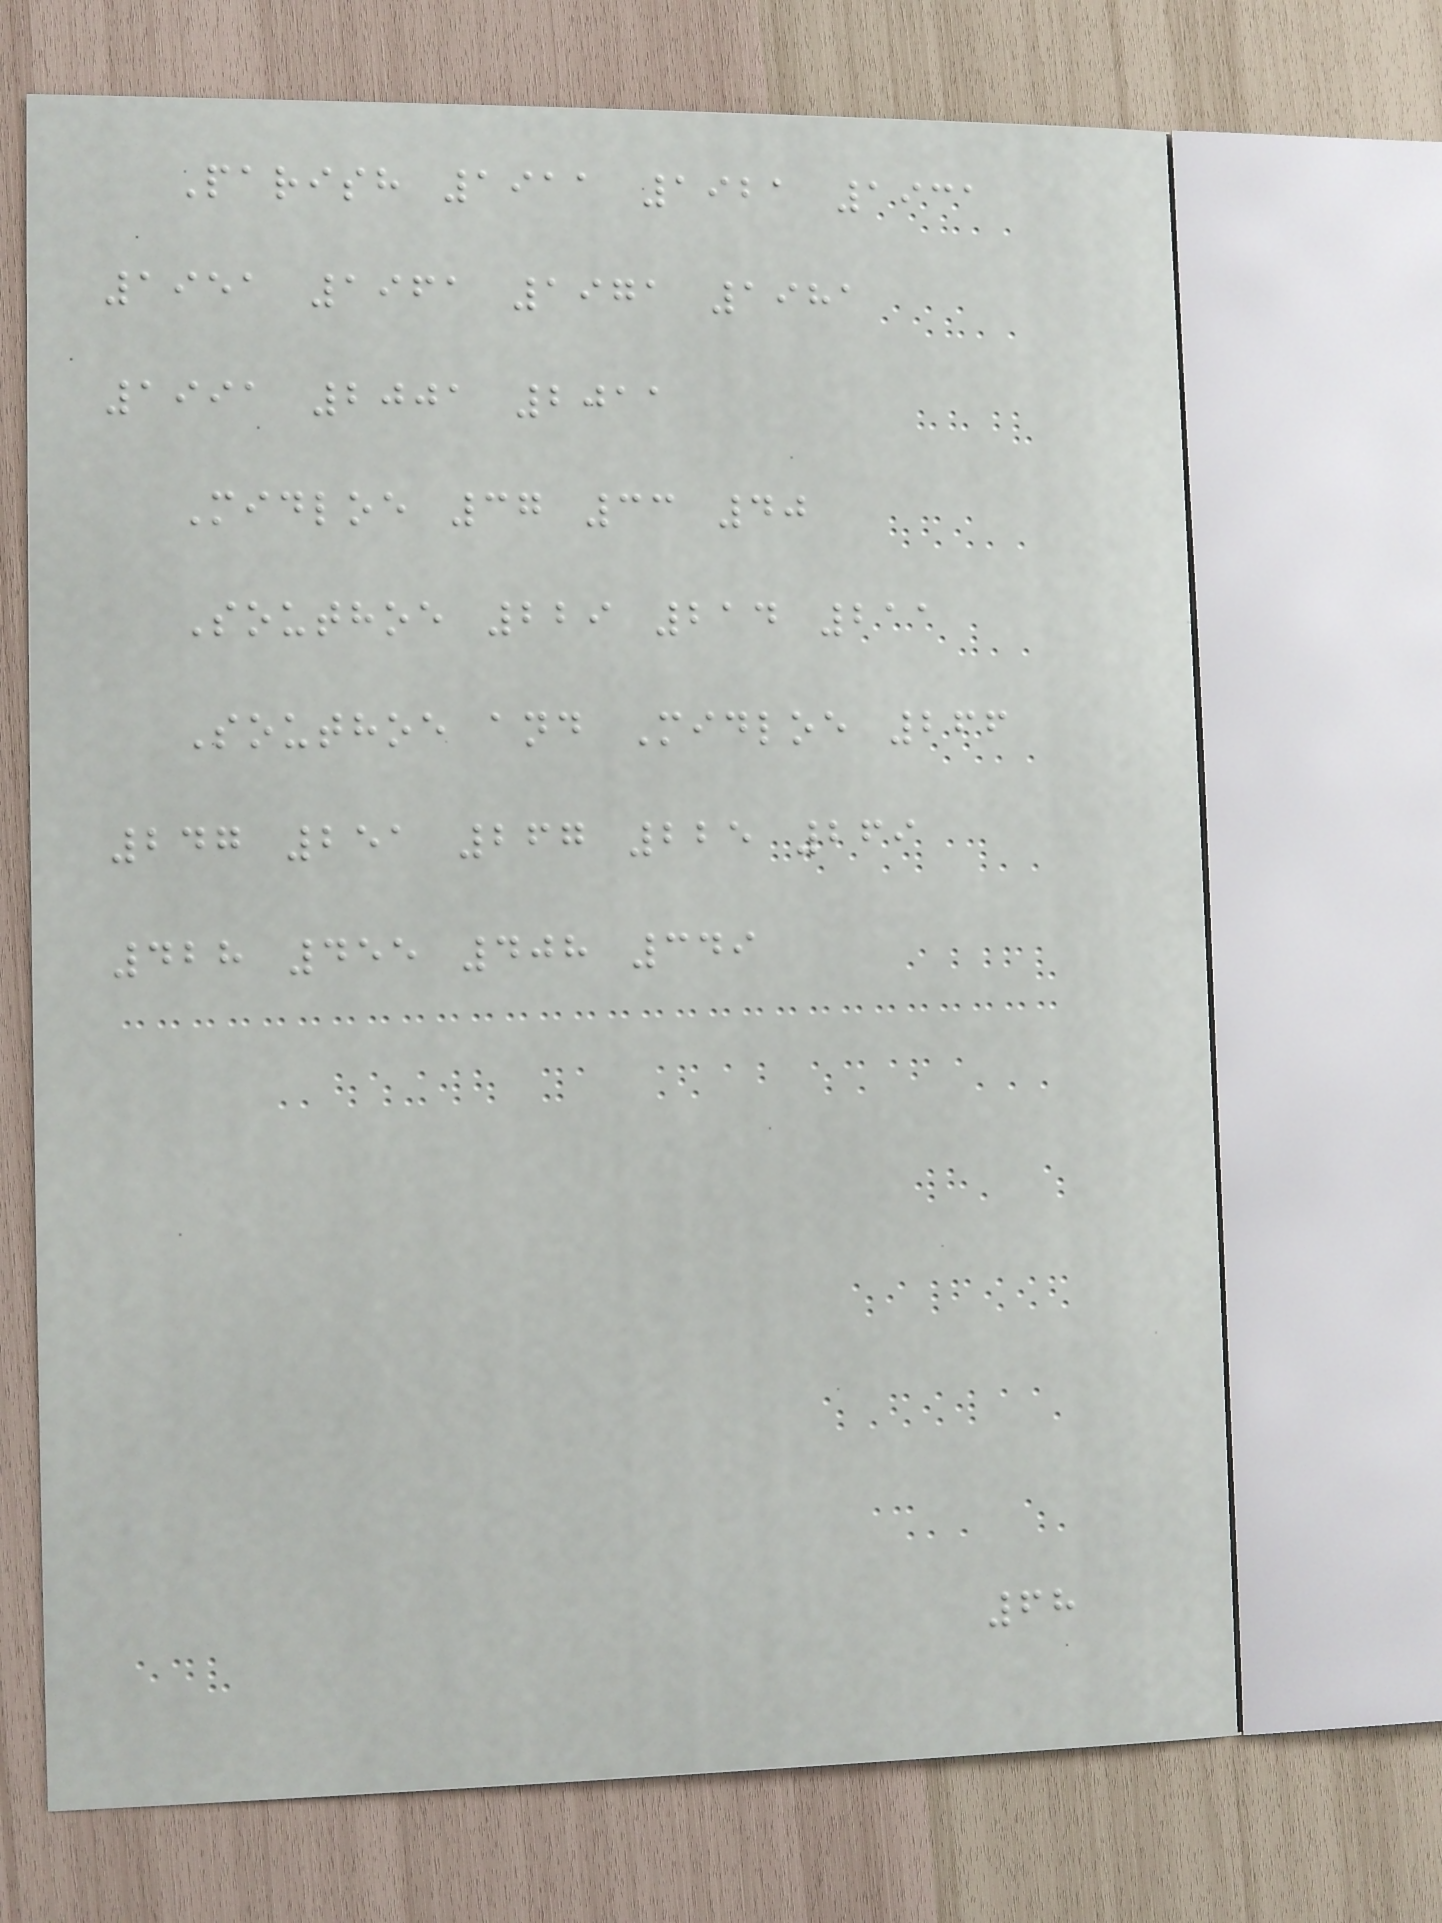Parish 1911 1921 1931
1951 1961 1971 1981
1991 2001 2011
Midloe 37 33 40
Southoe 229 214 211
Southoe and Midloe 266
247 251 267 225 269
428 455 408 349
68
